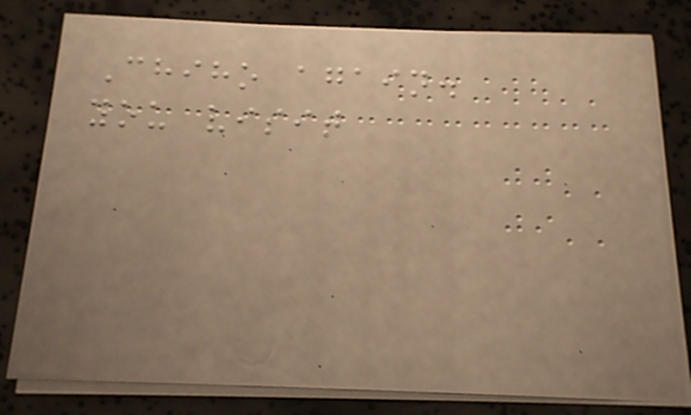Chiho again.
you visit
